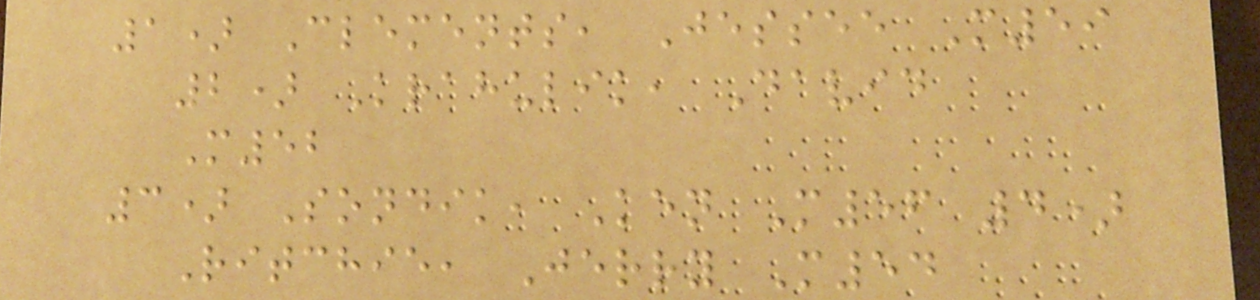1) Clements, Jessee M59
2) Krahulik, David
M52
3) Sondik, Ken M56 4)
Ritchie, Jerry M54
